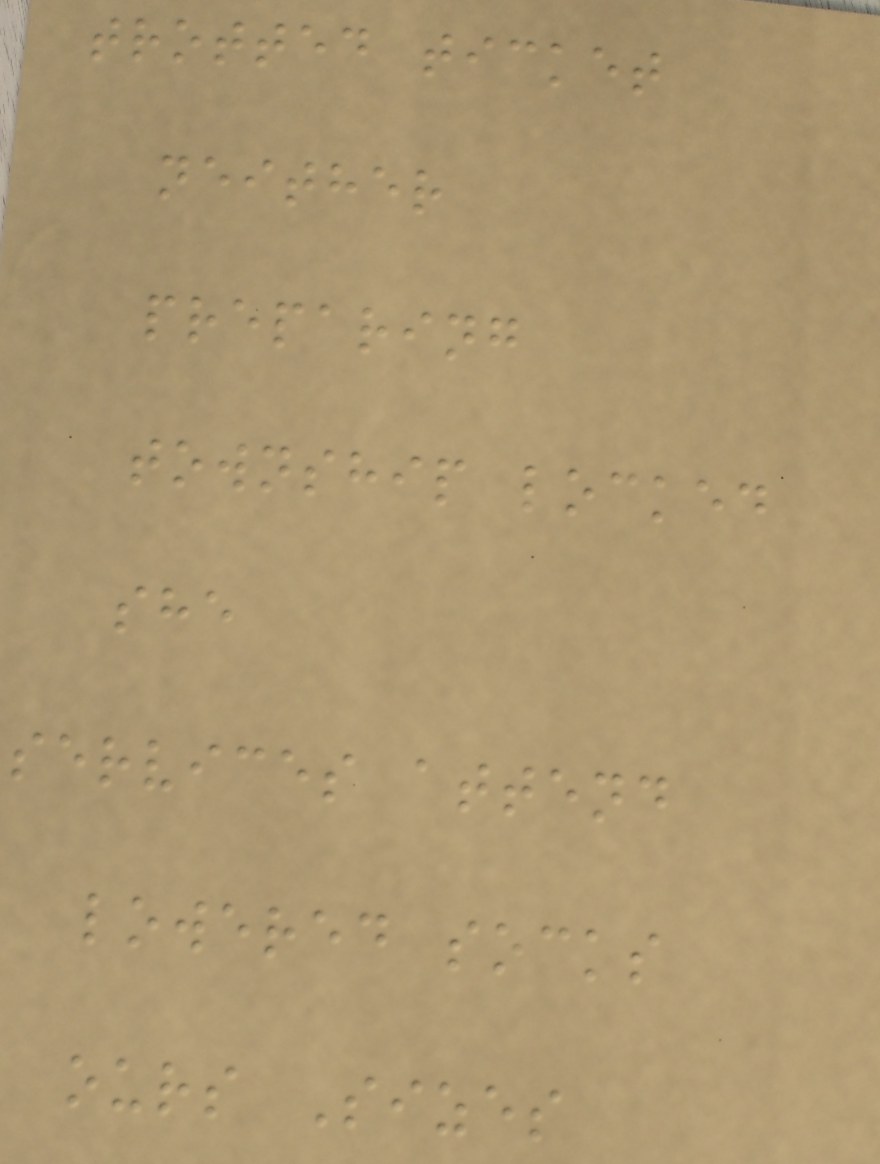trotted ticket
neither
preparing
township locked
she
services attend
lowered socks
ours Sizes
